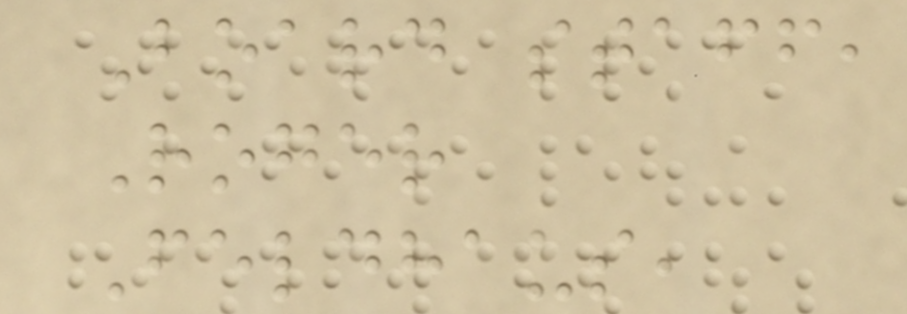Board staff,
Roger
Feldhaus,
